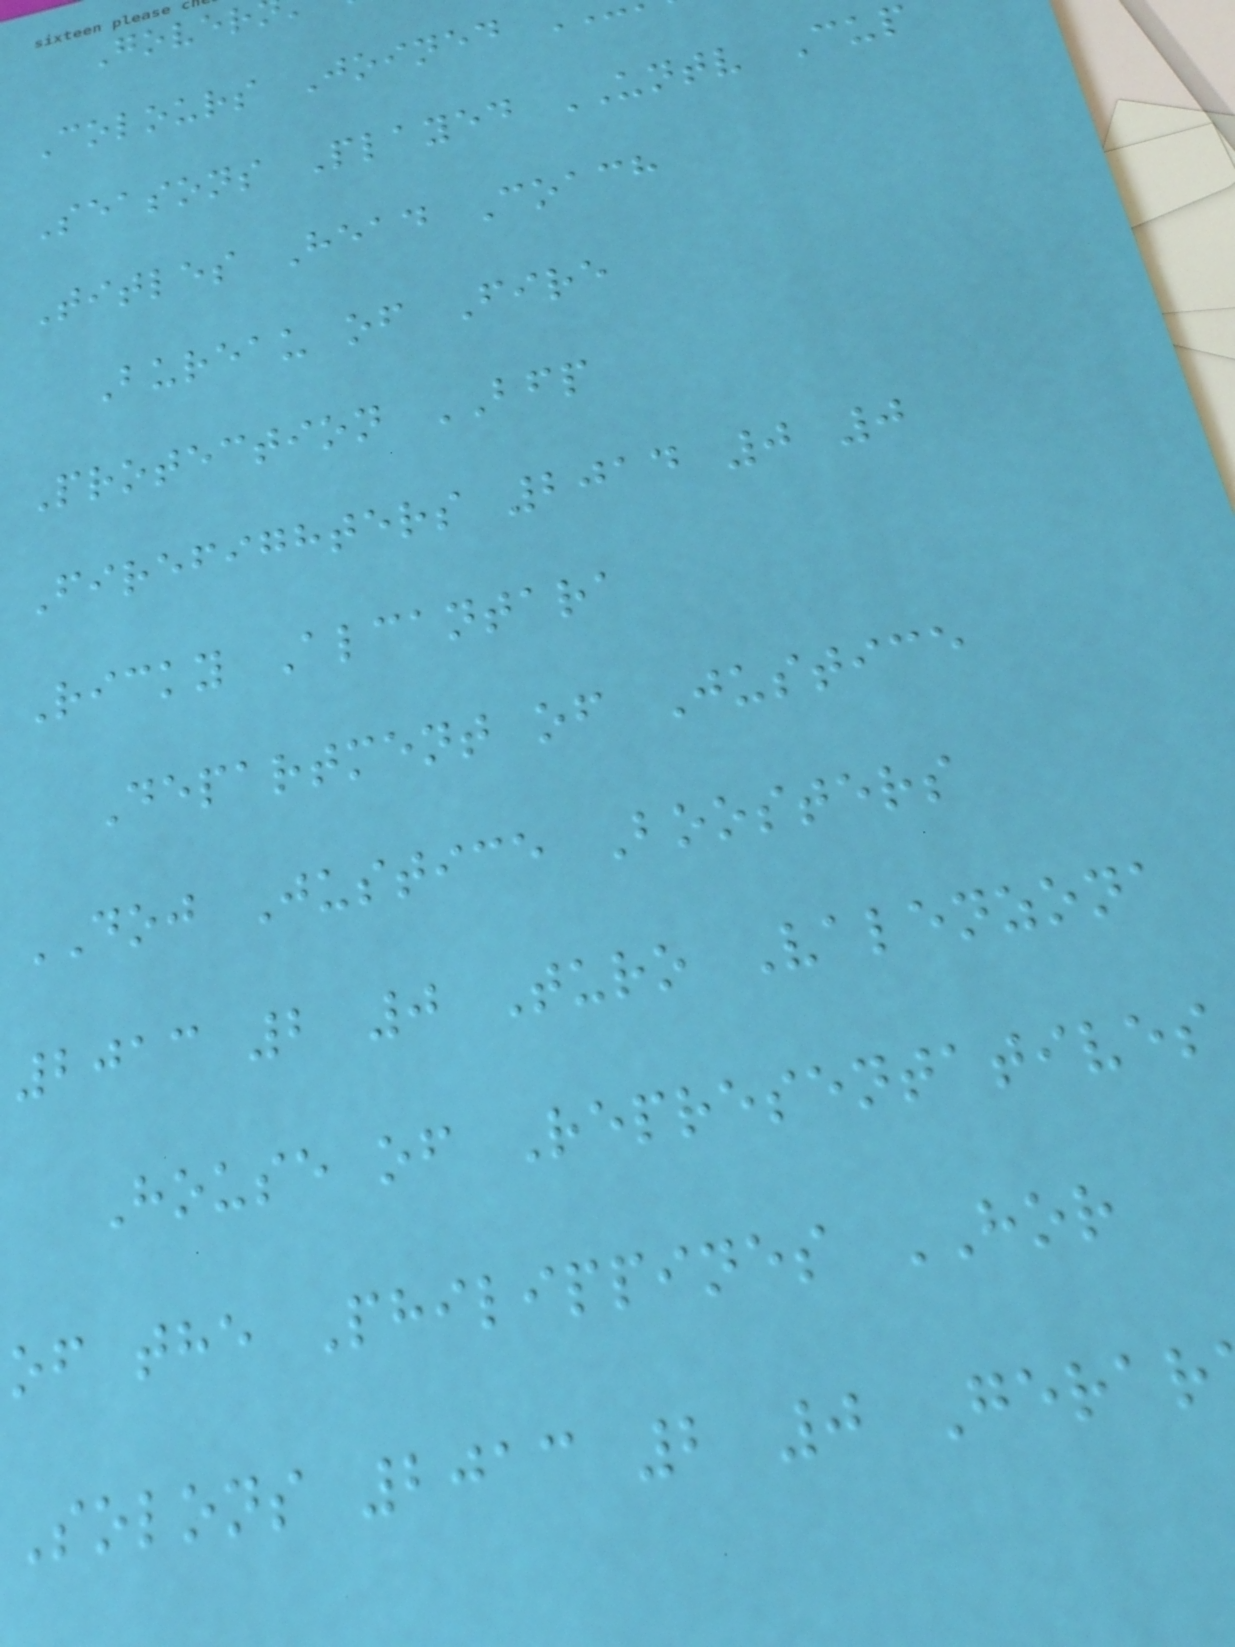Colours Joined
Seasons Played UNTV Cup
Titles Head Coach
Bureau of Fire
Protection BFP
Firefighters 2014 0 0
Ricky Alcantara
Department of Justice
DOJ Justice Boosters
2013 2 0 Turo Valenzona
House of Representatives
of the Philippines HOR
Solons 2013 2 0 Gerar
